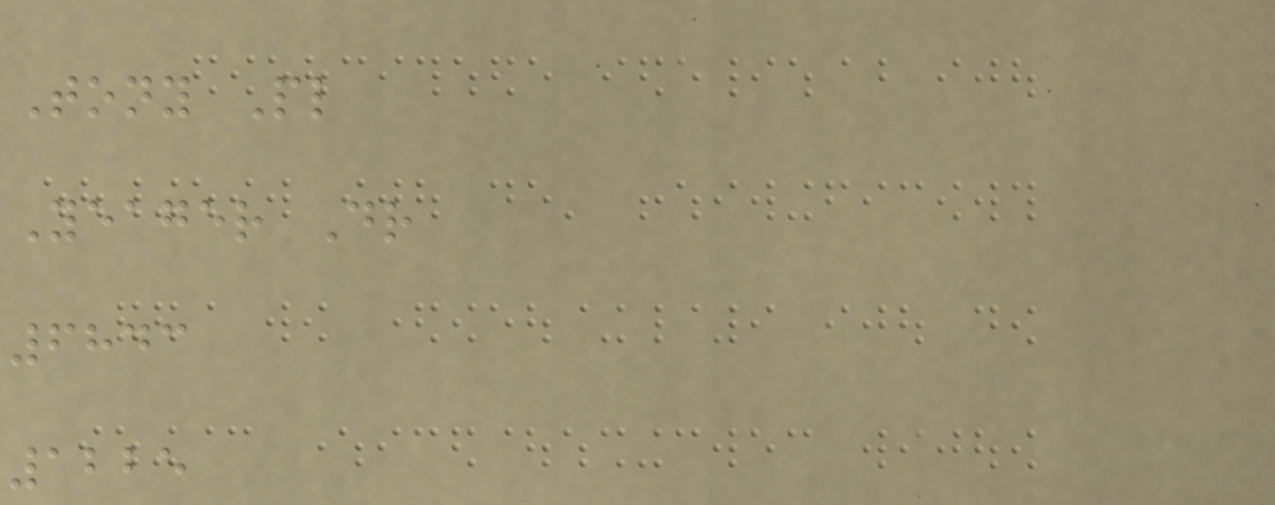Tony Pl
Yeager Dr
6843
1225
